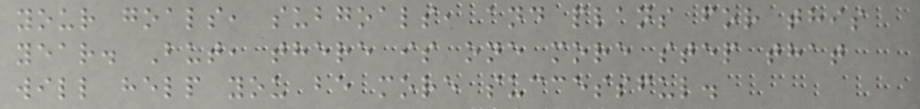your goals, subgoals, and plans for this
year. But, there is one more step that
will help you be more successful.
